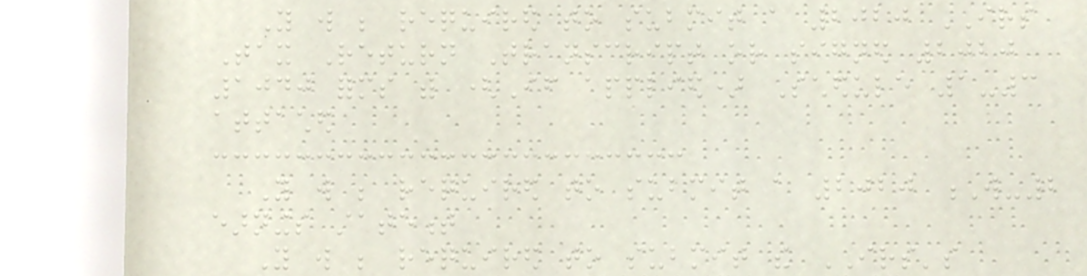You will be required to submit a 2020 IRS
Tax Return Transcript or signed 2020
1040 forms with (If applied) Schedule 1-3
attached
You will be required to submit a 2020 W-2
earnings statement
You will be required to submit the IRS's
